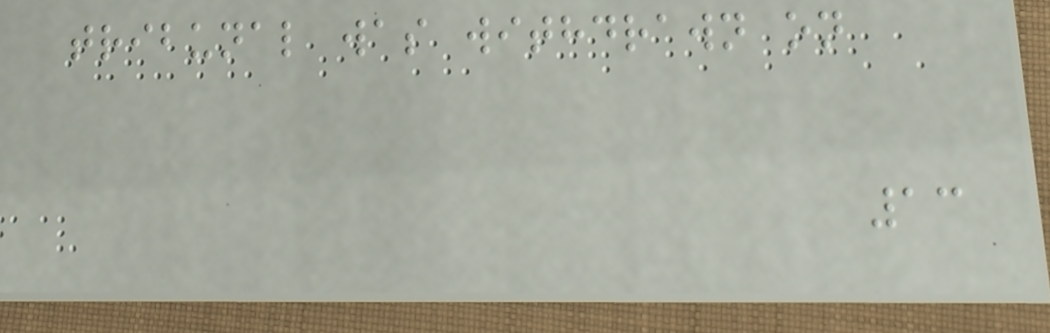tribunal was withdrawn on
13
